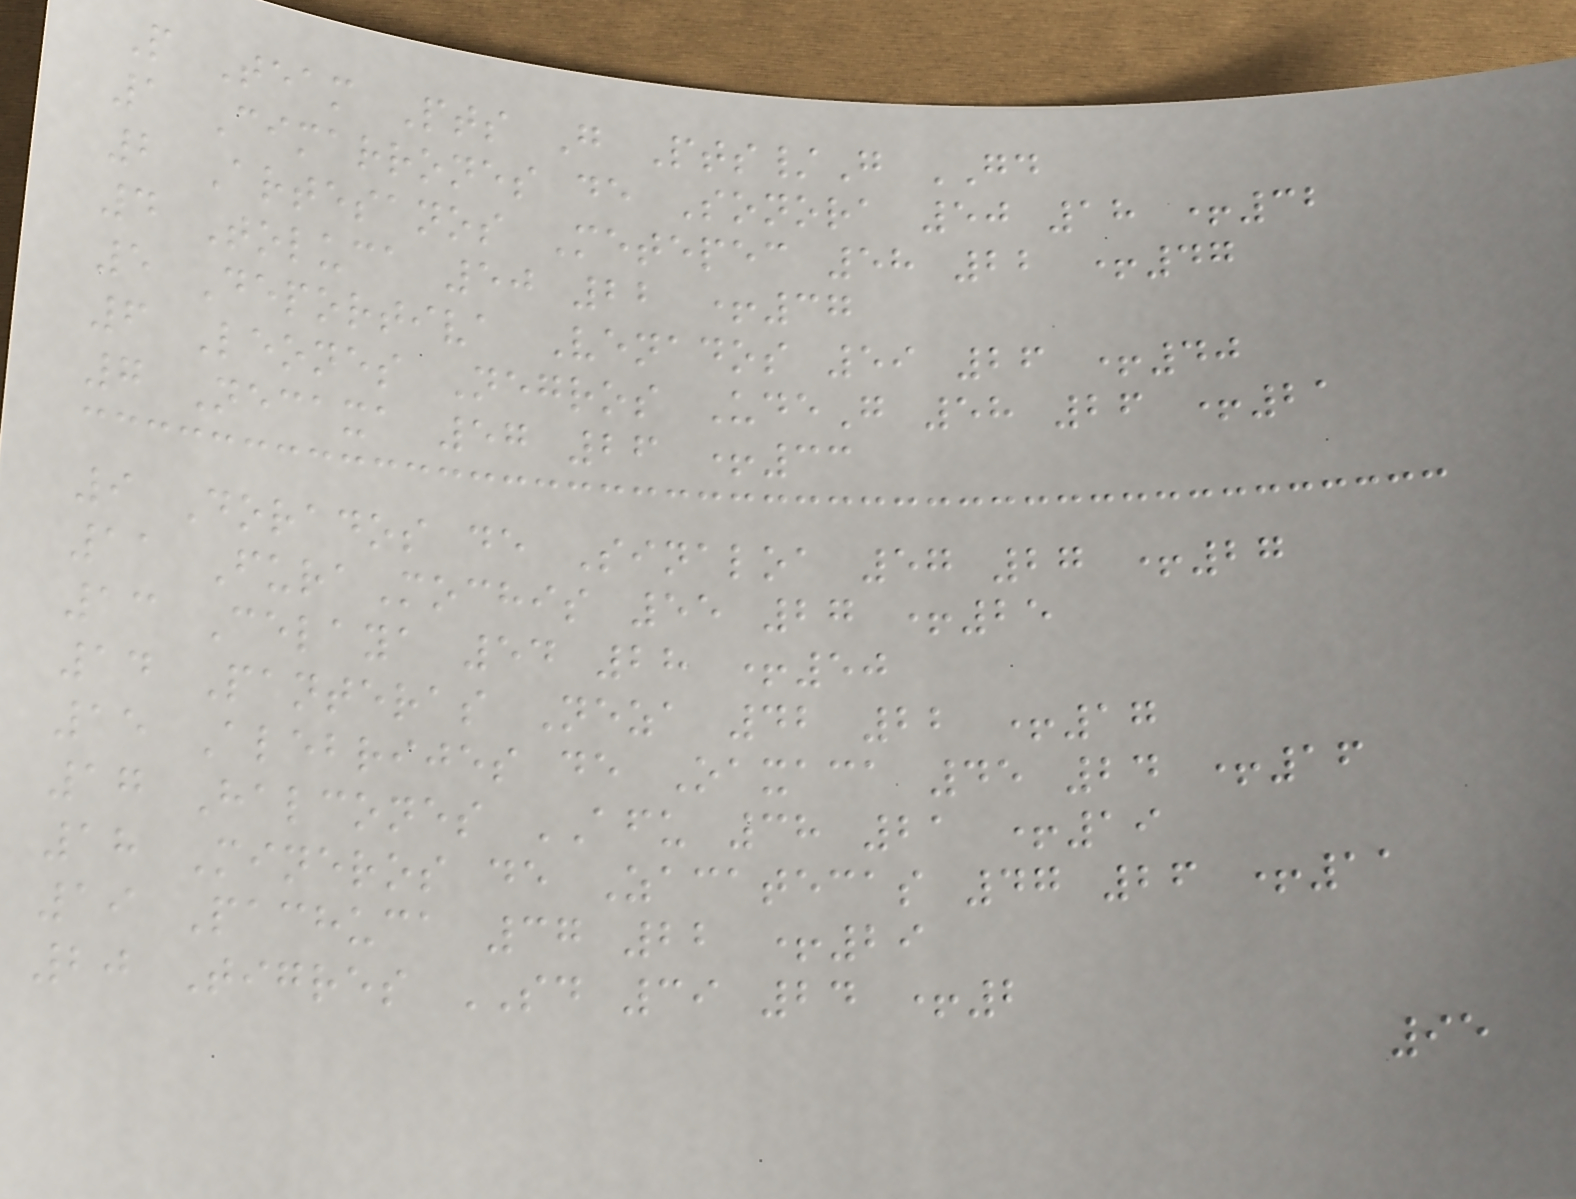P Team Pts G Pts/G GD
1 Cimarrones de Sonora 50 18 +32
2 Artesanos Metepec 58 22 +47
4 Toluca 50 22 +37
5 Deportiva Venados 59 26 +40
6 Leones Negros UdeG 58 26 +21
7 Necaxa 57 26 +33
9 Dorados de Sinaloa 57 27 +27
11 FuraMochis 55 27 +25
13 Celaya 54 28 +50
14 Panteras Neza 42 22 +17
15 Alebrijes de Oaxaca 45 24 +16
17 Halcones AFU 38 21 +19
18 Mineros de Zacatecas 47 26 +11
19 Pachuca 37 22 +29
20 Tigres SD 39 24 +2
95
